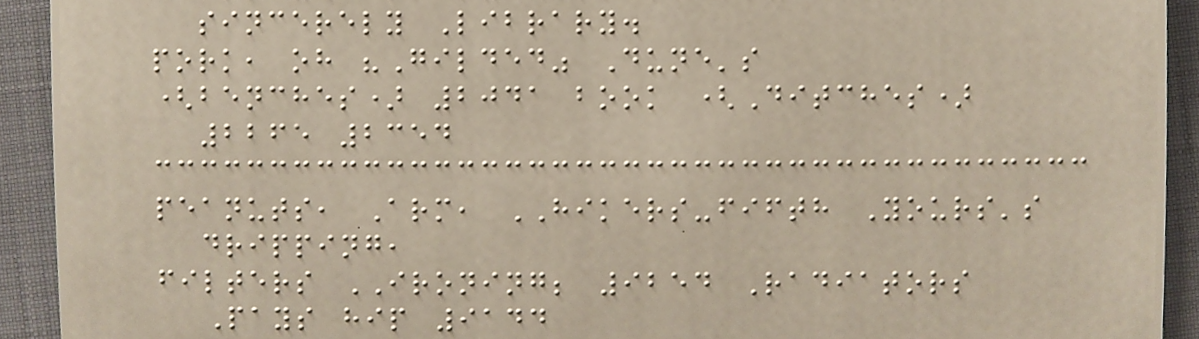sincerely Library.
pork, oh "Gilded" Dune's
(benches) 2041 book (Ditches)
2265 2354
peanuts, Arm, HIKERS-fifth Yours's
dripping,
filters IRONING; 9254 Radiators
Pays hip 9144
